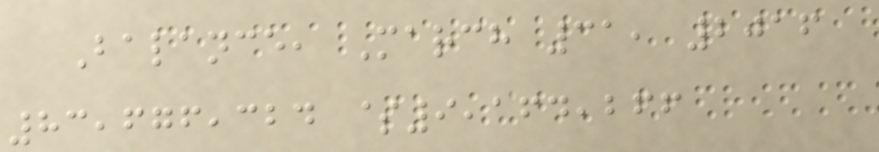Balance, March 31, 2016
83,676,324 $9,164,266
